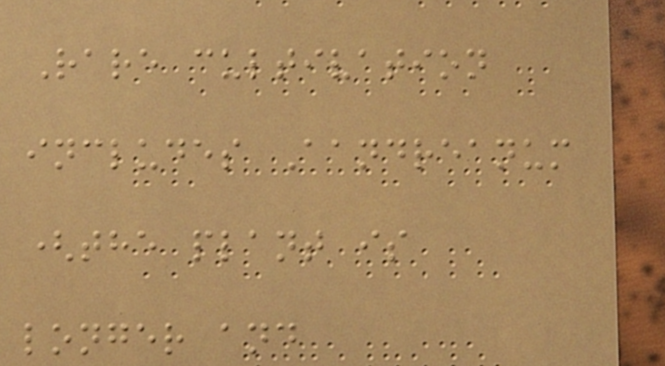Rare cultivation
includes Aandreanum
(the plant is
longer and
